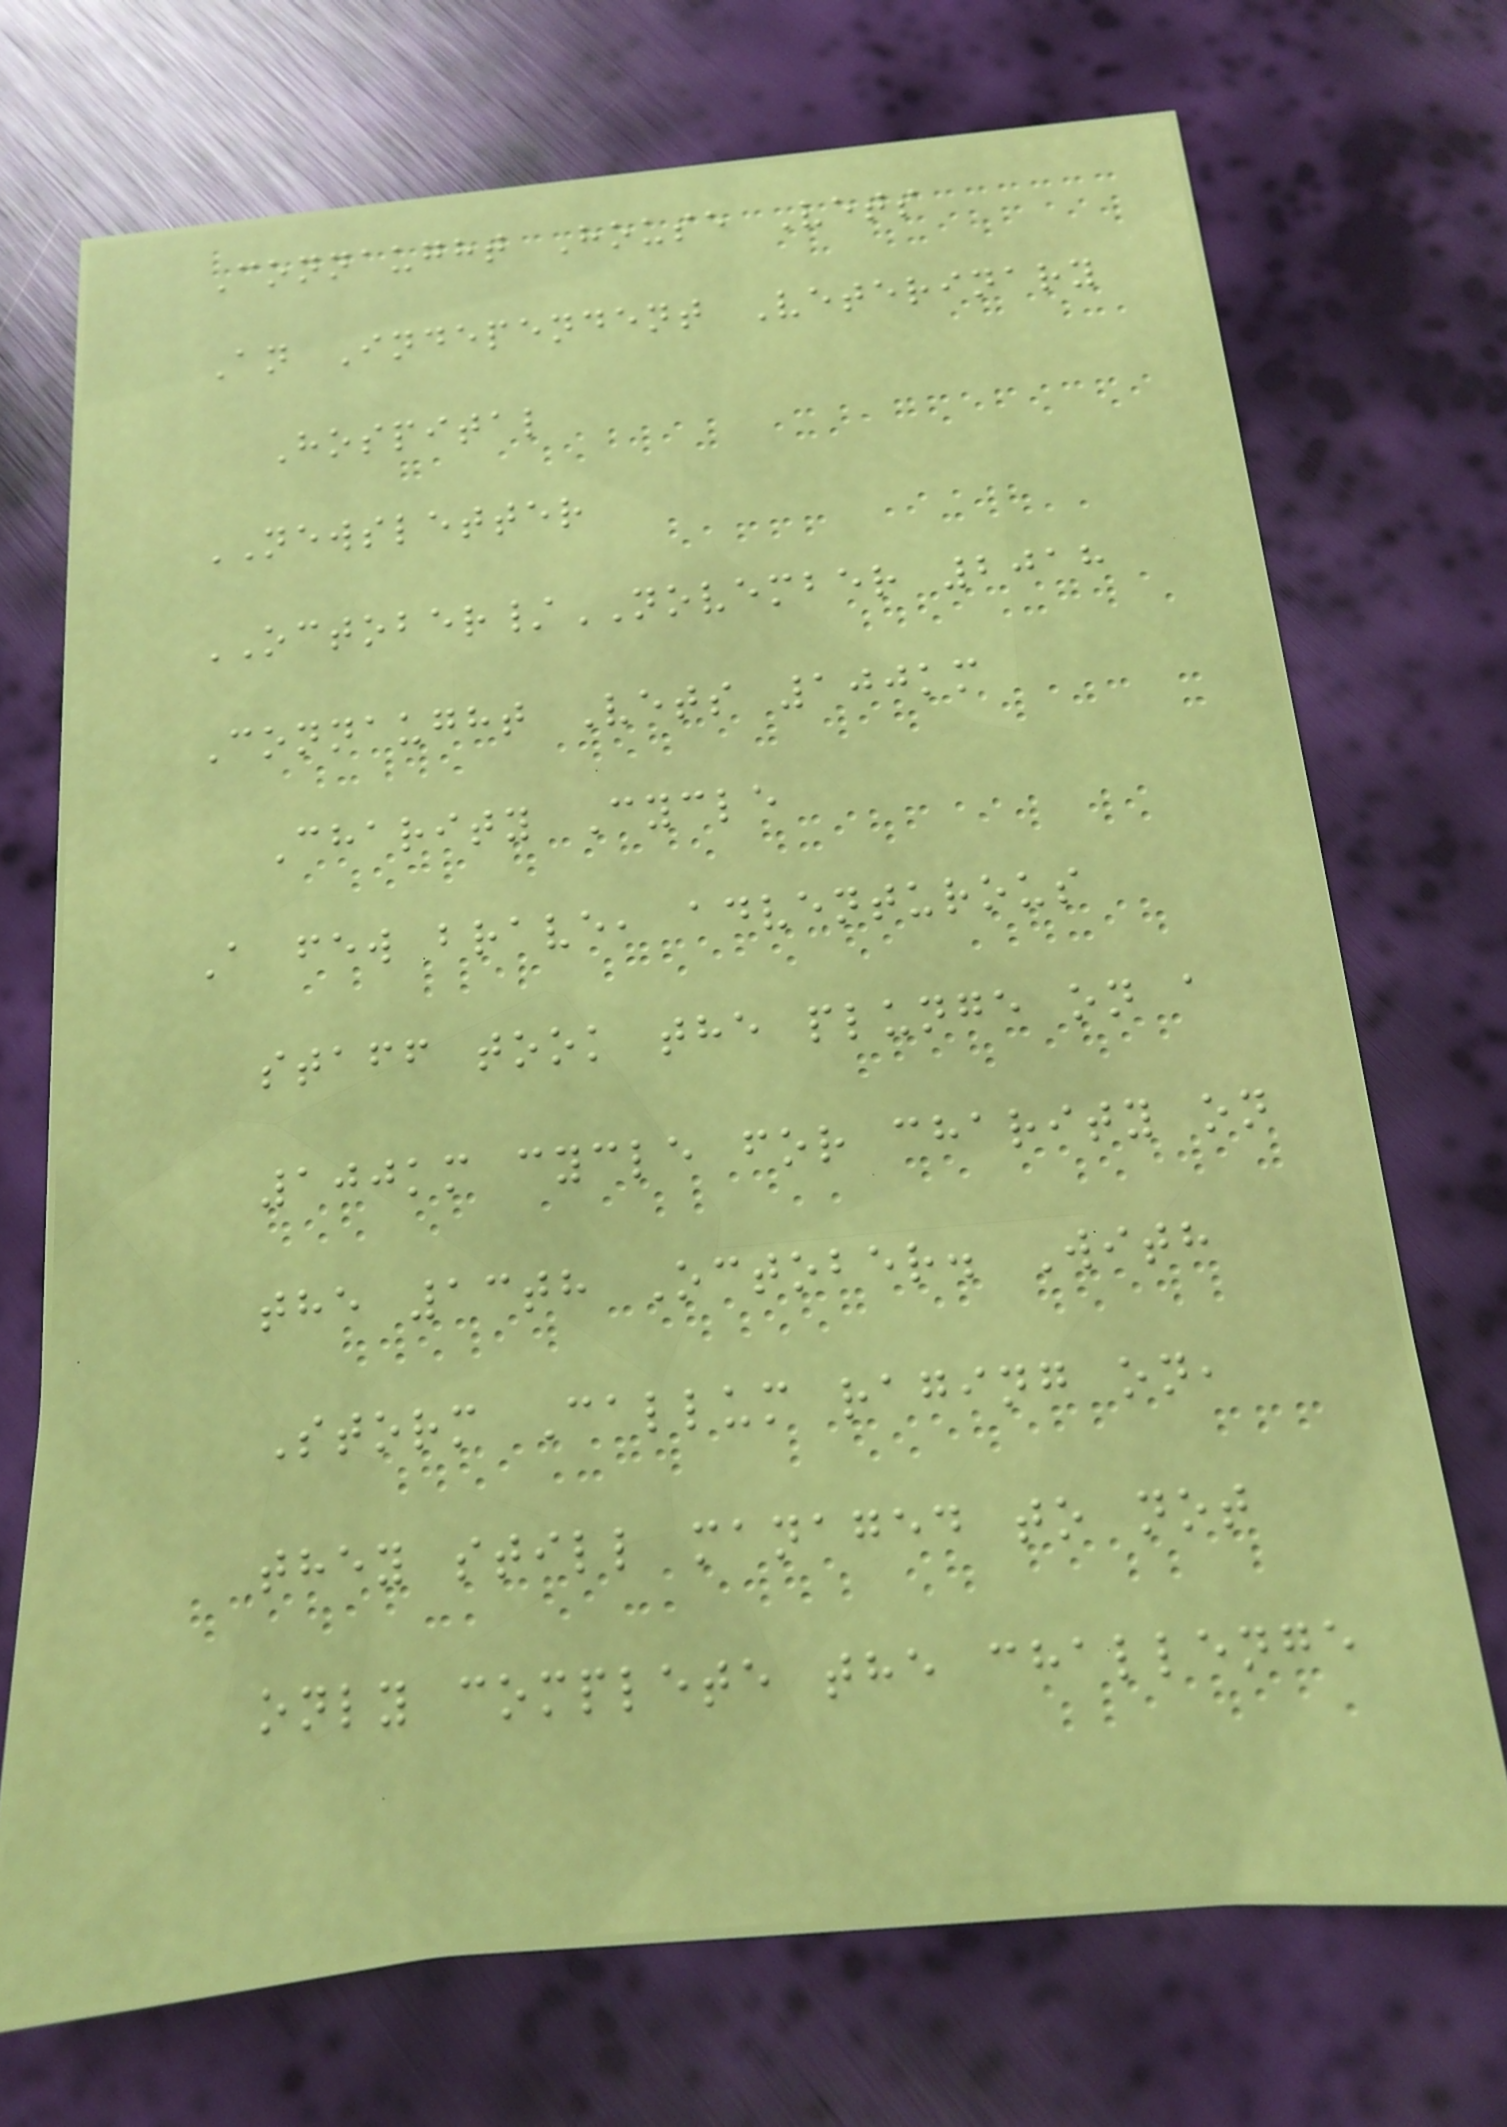Connaught House Vets
An Independent Veterinary
Hospital
NEWSLETTER
OCTOBER/NOVEMBER 2018
Connaught Vets 100km
Charity Cycle
A few brave, adventurous
staff took the plunge on a
100km cycle for charity on
the 13th October. With
Storm Callum raging on,
they still managed to not
only complete the challenge
